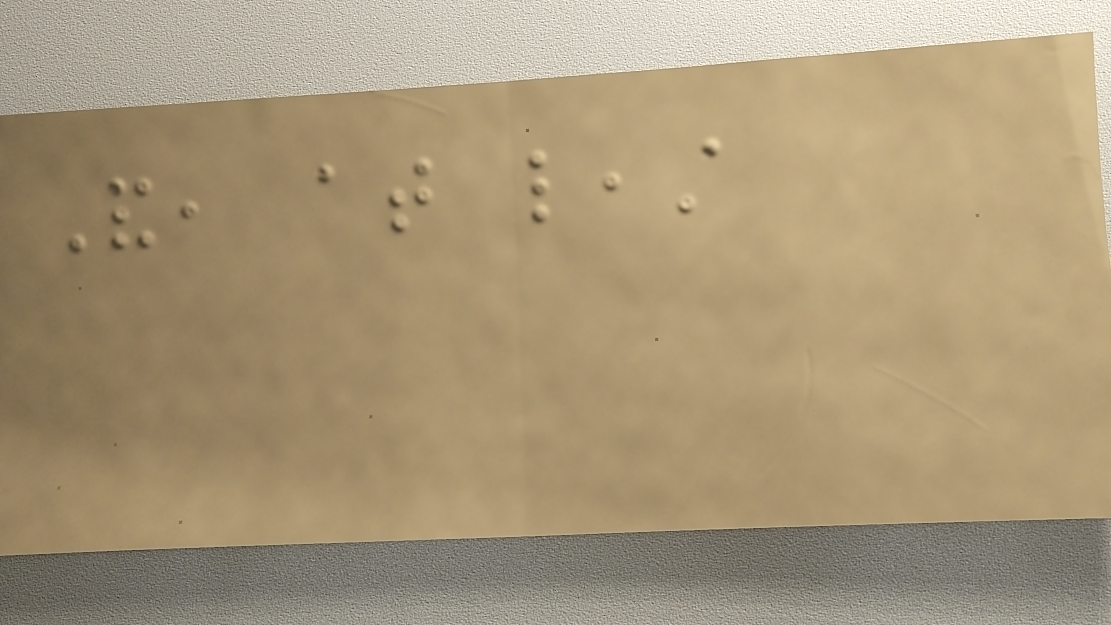And, at least
